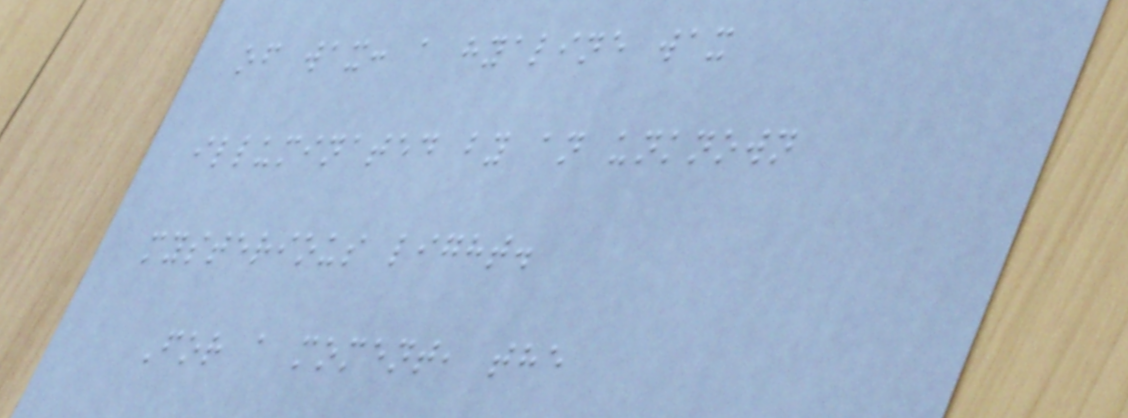of wax: a hyaline wax
illuminated by an unknown
mysterious light.
For a moment, the
